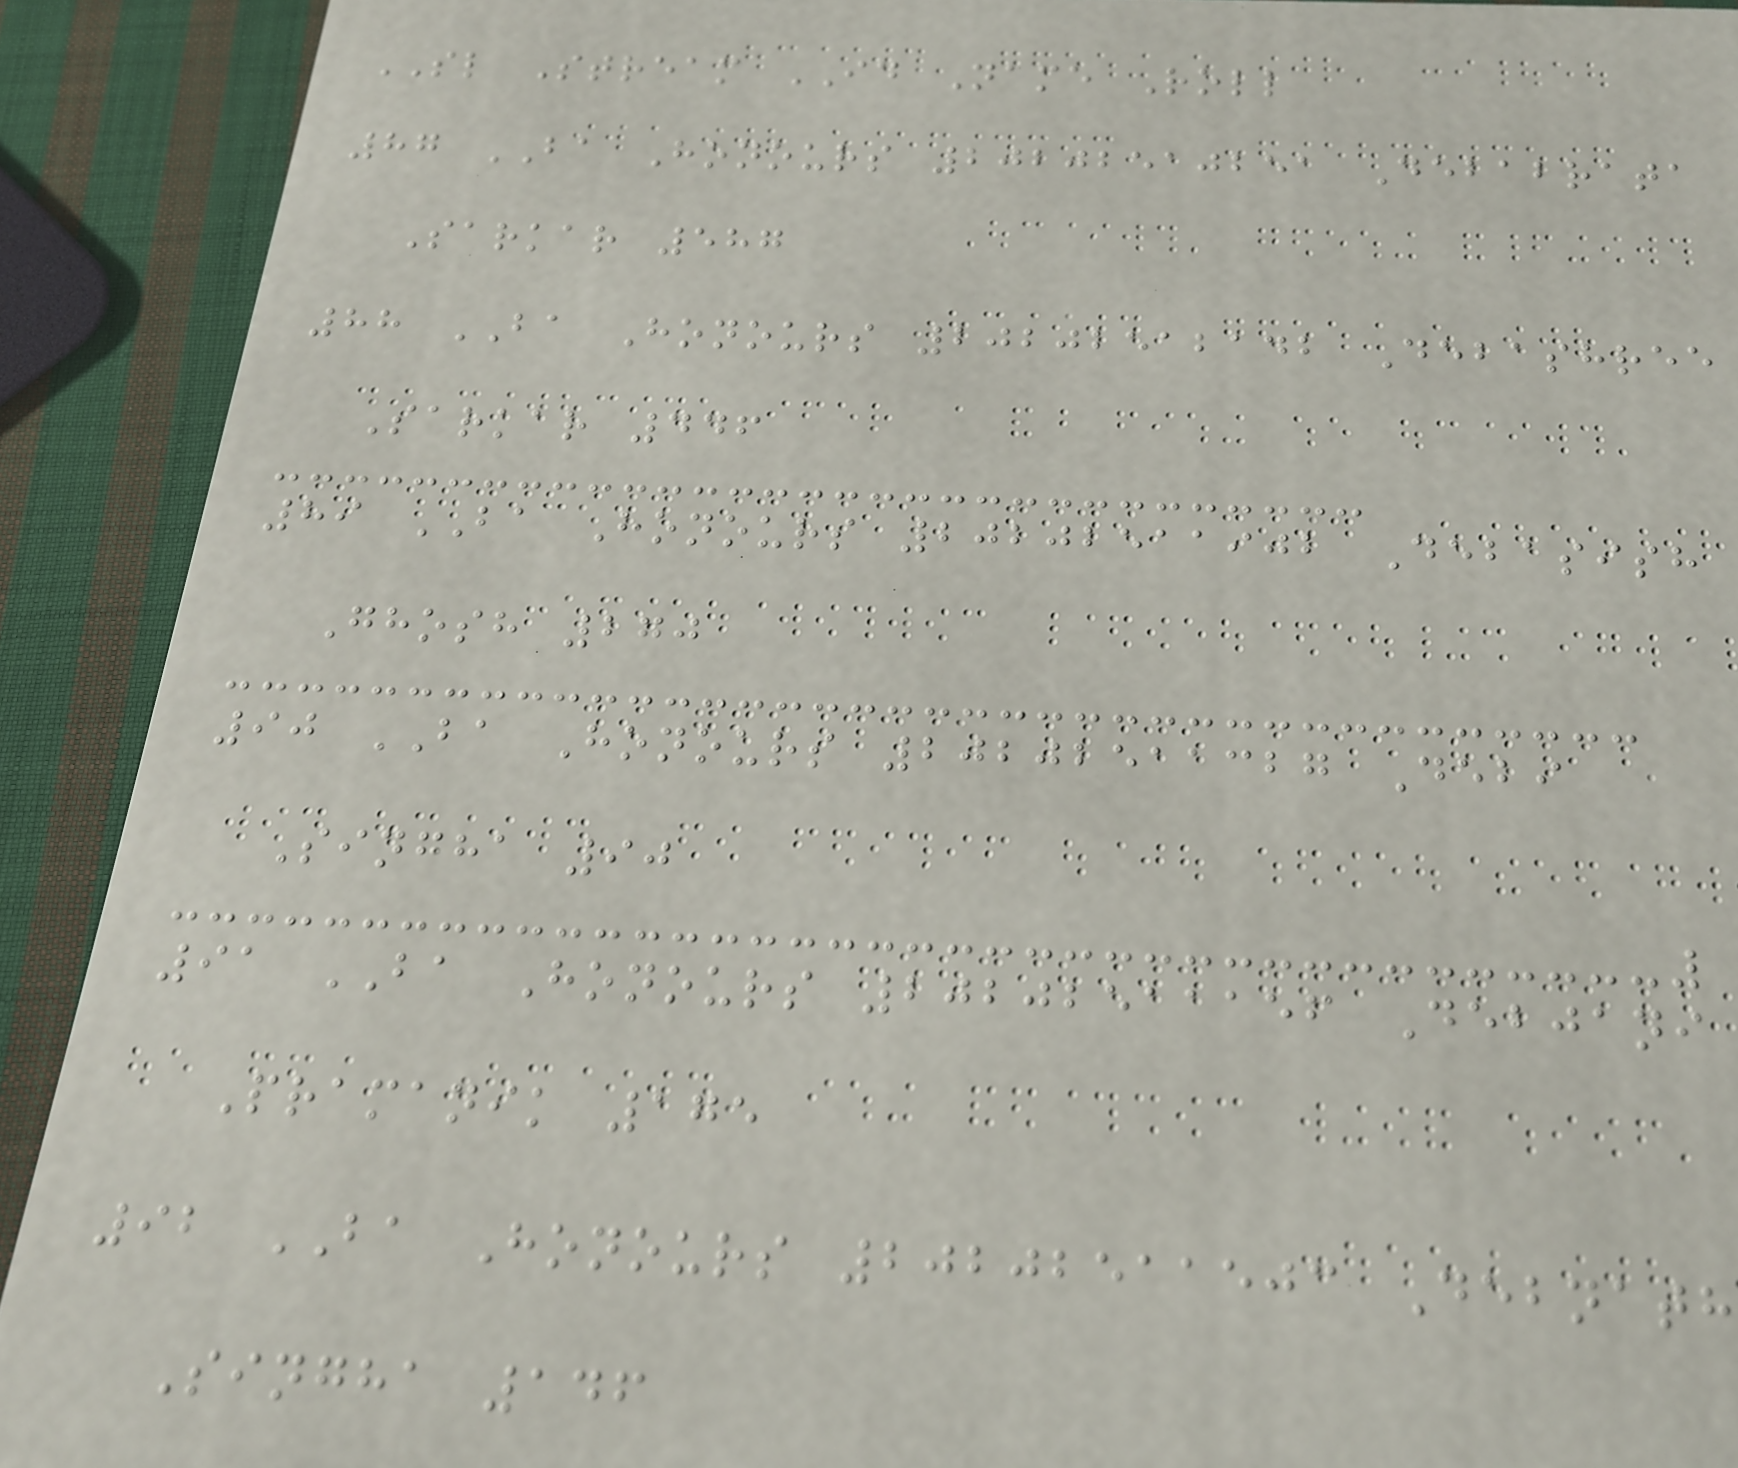SL Stream ID Name Roll
87 BA Honours 20202510251 Debabrata
Sarkar 587
88 BA Honours 20202512142 Debashree
Sarkar 446
89 BA Honours 20202511902 Debasish
Ghosh 270
90 BA Honours 20202511327 Debi
Singha 90
91 BA Honours 20202511156 Debjani
Pramanik 175
92 BA Honours 20202511503 Debnath
Singha 146
